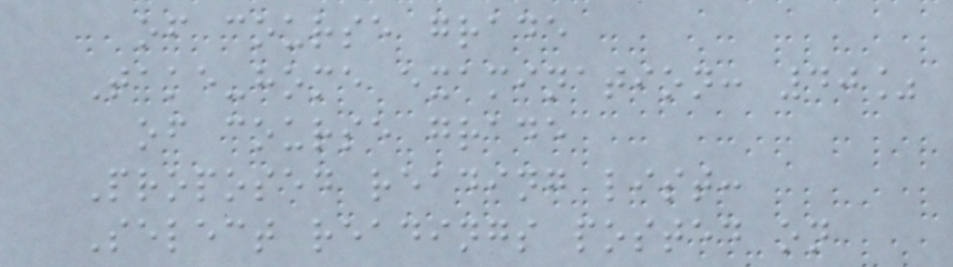of course grade
Take-home examination: 40%
of course grade
Proposed reading list:
Select readings posted on
